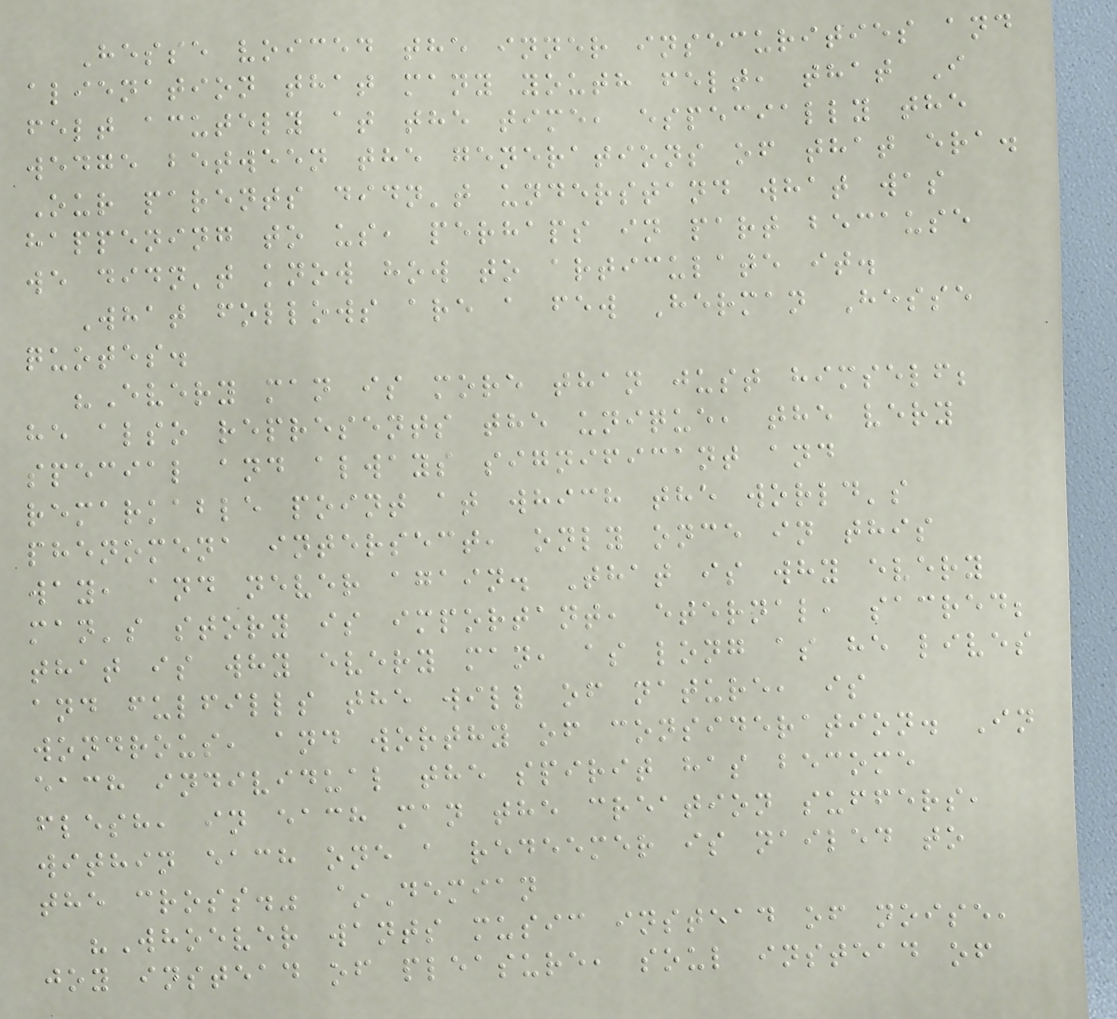Hesse voiced the inner insecurities and
alienation that many youth felt, that I
felt acutely at the time, especially the
wedge between the generations of that era.
Our parents didn't understand what was
happening to us, perhaps in part because
we didn't know how to articulate it.
What follows are a few Herman Hesse
quotes.
"Every man is more than just himself;
he also represents the unique, the very
special and always significant and
remarkable point at which the world's
phenomena intersect, only once in this
way, and never again. That is why every
man's story is important, eternal, sacred;
that is why every man, as long as he lives
and fulfills the will of nature, is
wondrous, and worthy of consideration. In
each individual the spirit has become
flesh, in each man the creation suffers,
within each one a redeemer is nailed to
the cross." ~Demian
"Whoever wants music instead of noise,
joy instead of pleasure, soul instead of
